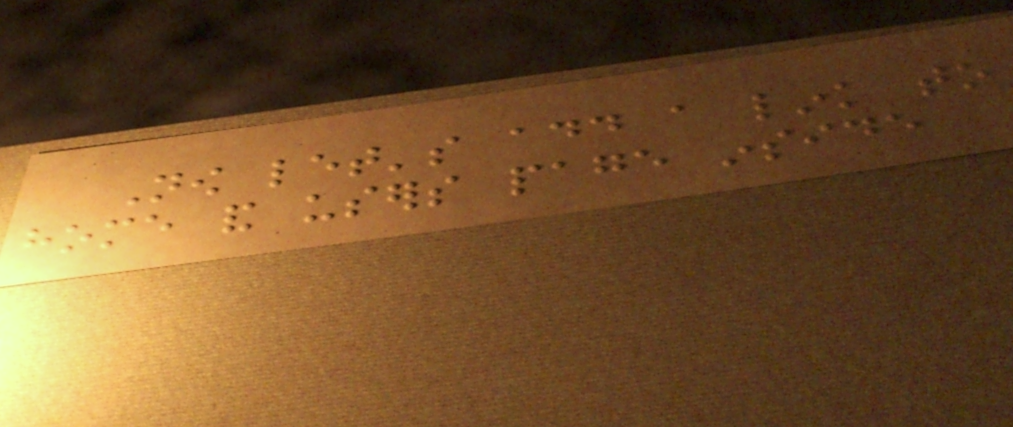Now let's add a link to
home and users page inside
